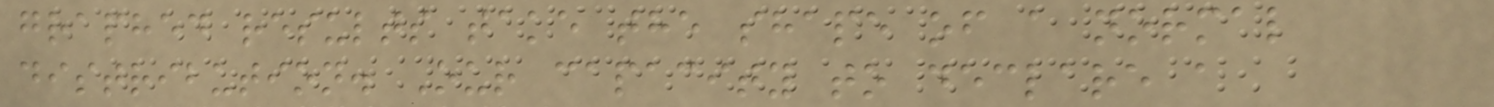graphed results take the shape of a normal
distribution. Our capacity to declare a
